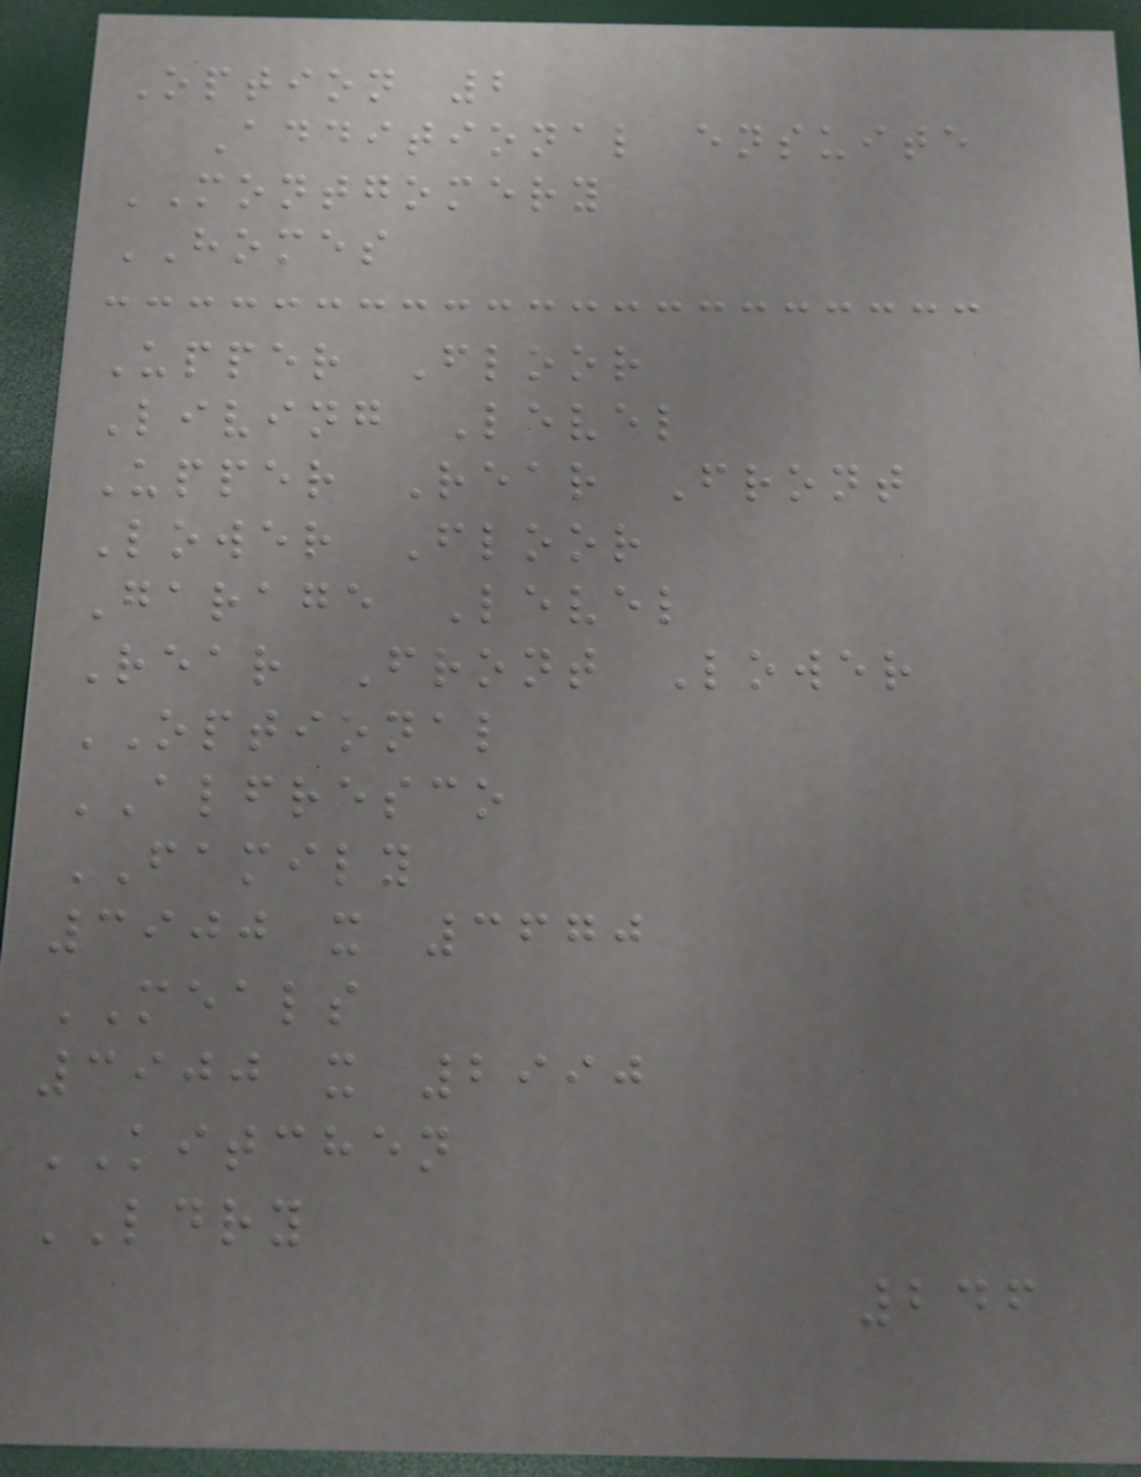Option 2
Additional ensuite
MONTGOMERY
HOMES
Upper Floor
Living Level
Upper Rear Front
Lower Floor
Garage Level
Rear Front Lower
OPTIONAL
ALFRESCO
FAMILY
3900 x 3670
MEALS
3900 x 2990
KITCHEN
LDRY
246
